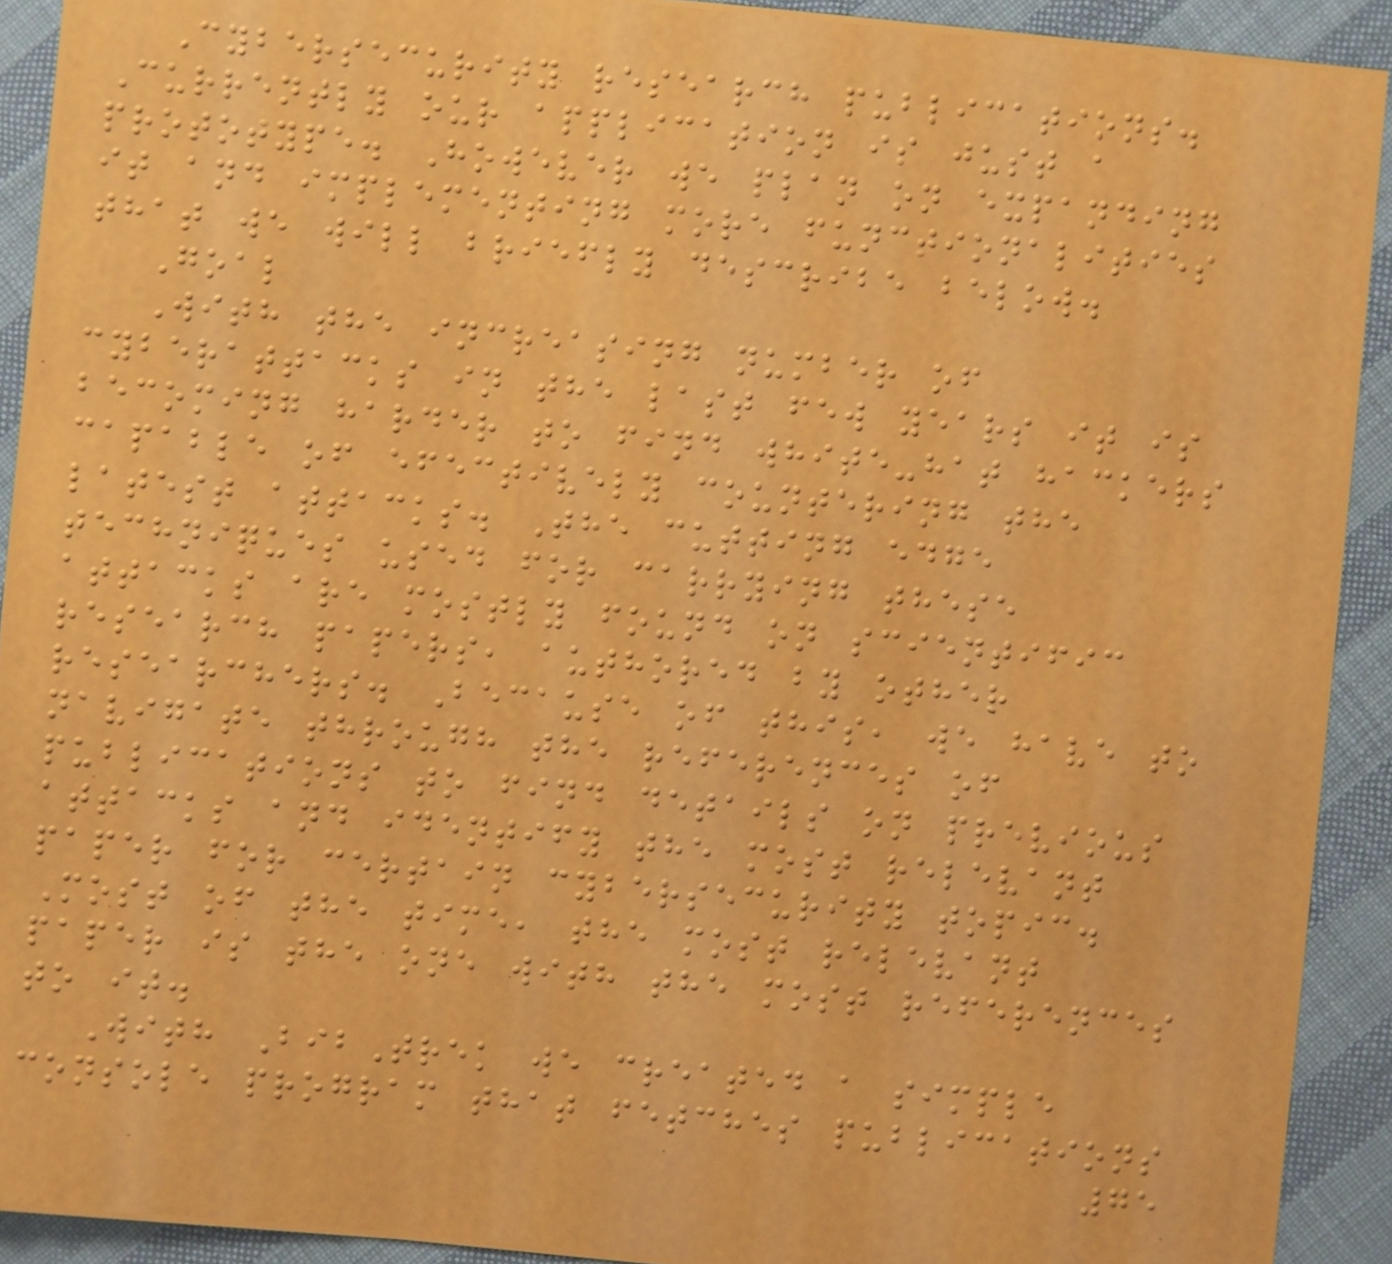Cybersecurity research publications.
Currently our application is just a
prototype. However we plan on expanding
it and implementing more functionalities
that we will briefly describe below.
Goal
With the increasing number of
cyberattacks in the last few years it is
becoming harder to find white-hat hackers
capable of efectively countering the
latest attacks. The cutting edge
techniques used for carrying these
attacks are mostly found on scientific
research papers, authored by other
researchers. Because of this, we have to
navigate through the references of
publications to find details on previous
attacks and identify the most relevant
paper for certain cybersecurity topic.
Most of the time, the most relevant
paper is the one with the most references
to it.
With BibTrek we created a simple
console program that fetches publications
75
